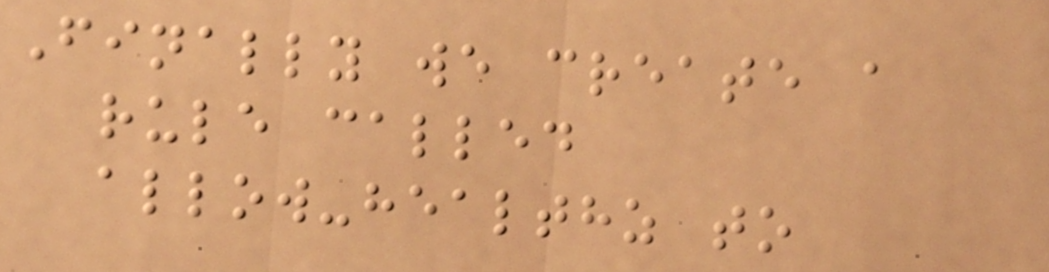Finally we create a
rule called
allow-healthz to
